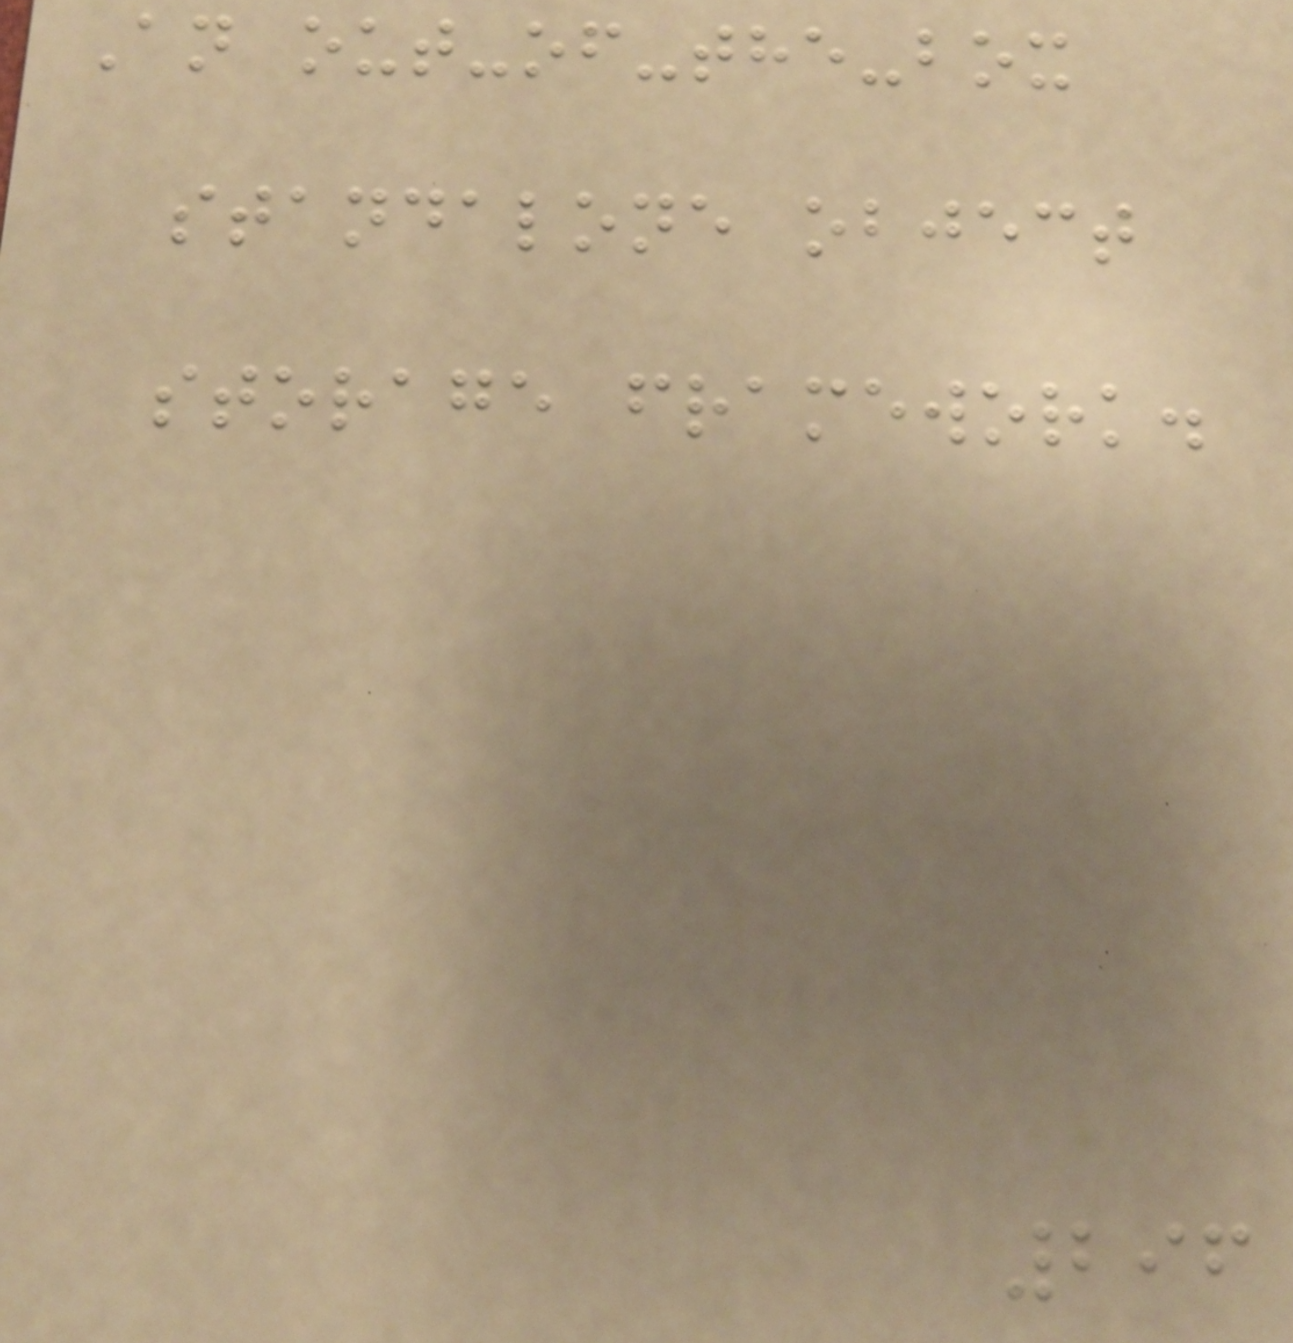An out-of-the-box
standalone object
storage framework.
296
